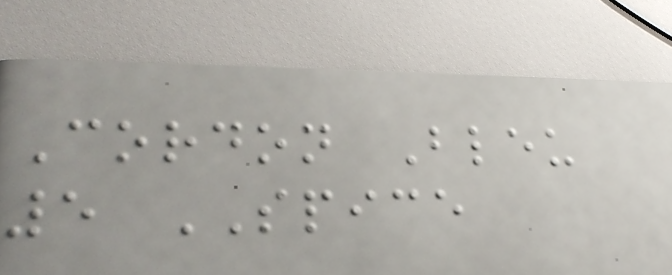Cordon Bleu
5 SPICE
